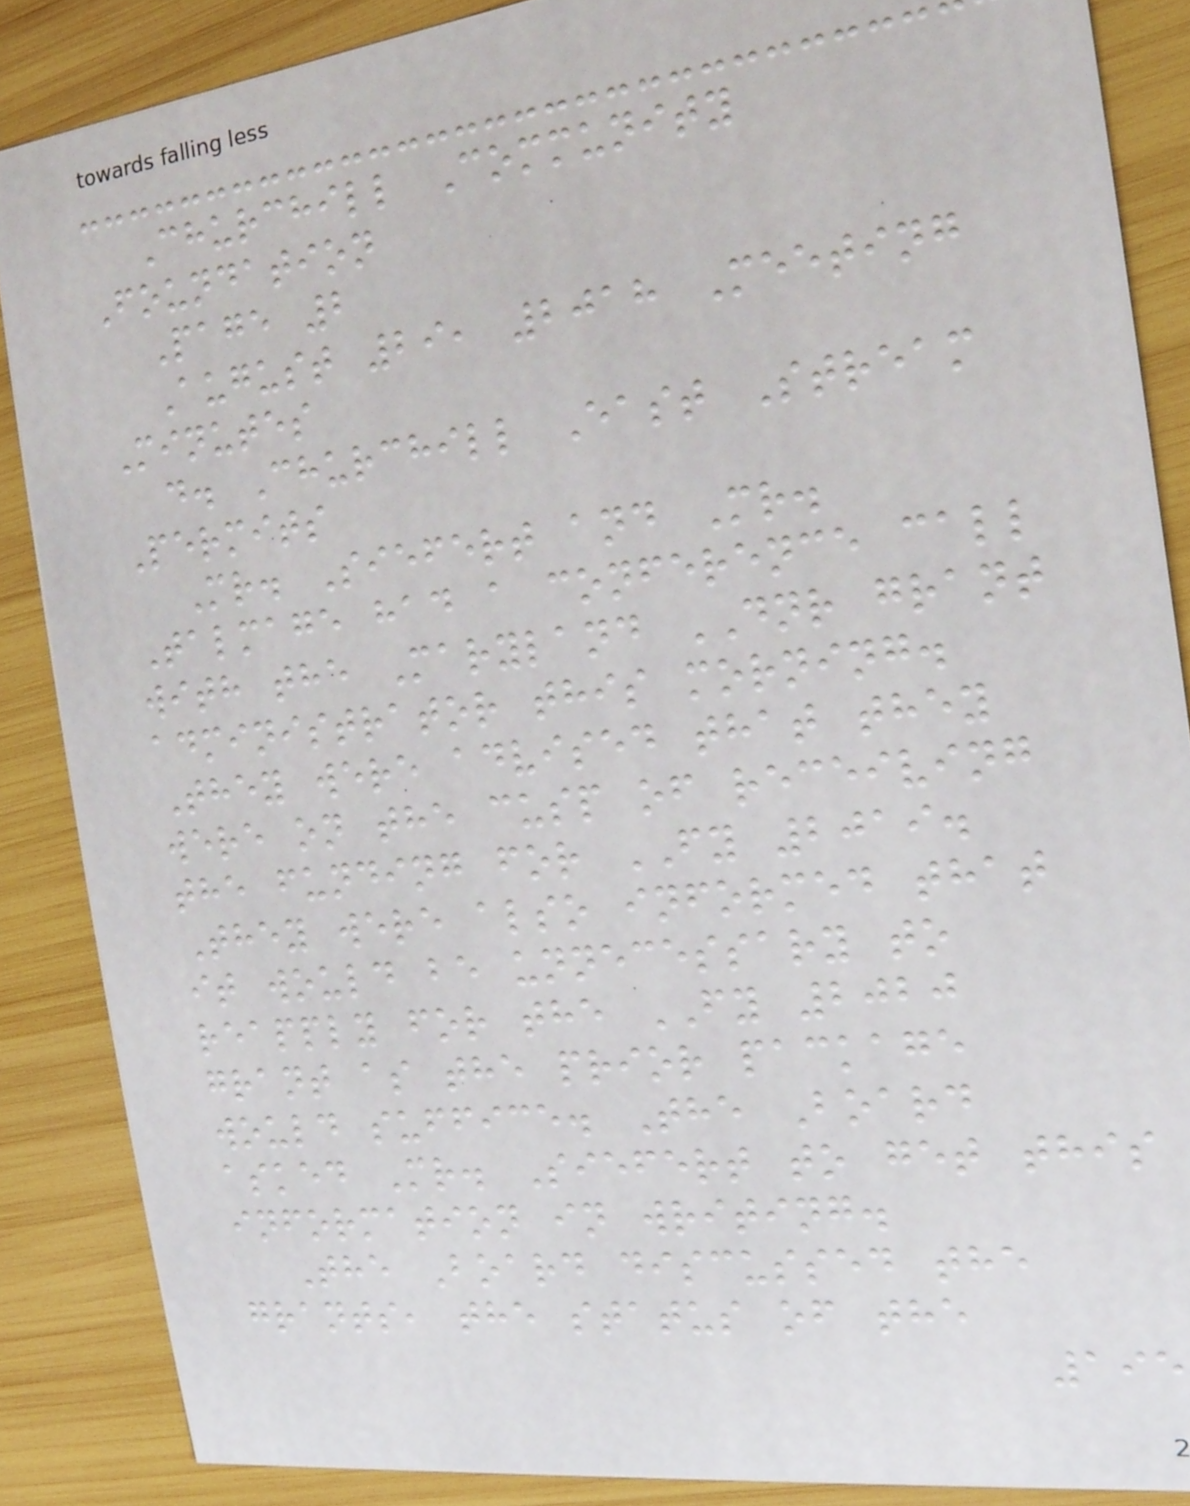Churchill Community
Foundation
Page 2
August 29, 2018 Meeting
Minutes
d. Churchill East Stream
Permits
Mr. Siefert and Mr.
Talmage had a conference call
with the Maryland DNR grant
administrator this morning.
They were advised that they
were on the cusp of receiving
the funding for FY 2019.
They were also informed that
it would be unnecessary to
reapply for the FY 2020
grant as the prior package
would suffice. The Board
asked Mr. Siefert to get this
information in writing.
The Board discussed the
grants, the status of the
195
